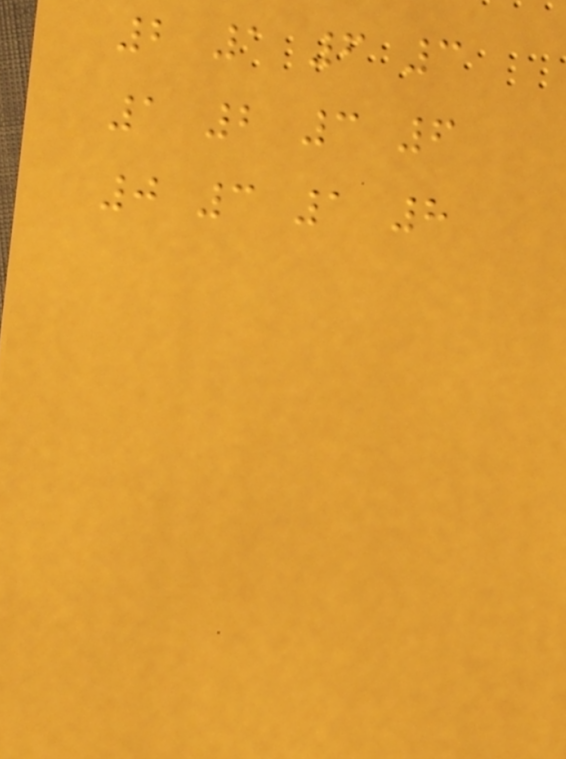2 1 6 3
1 2 3 6
0 3 1 8
